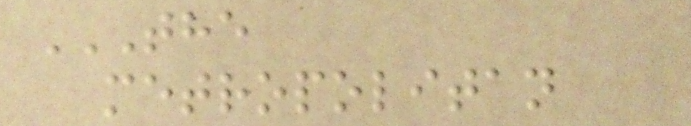THE
METROPOLITAN
